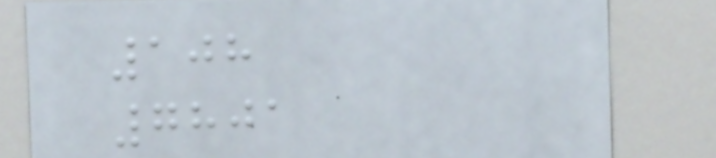108
7801
